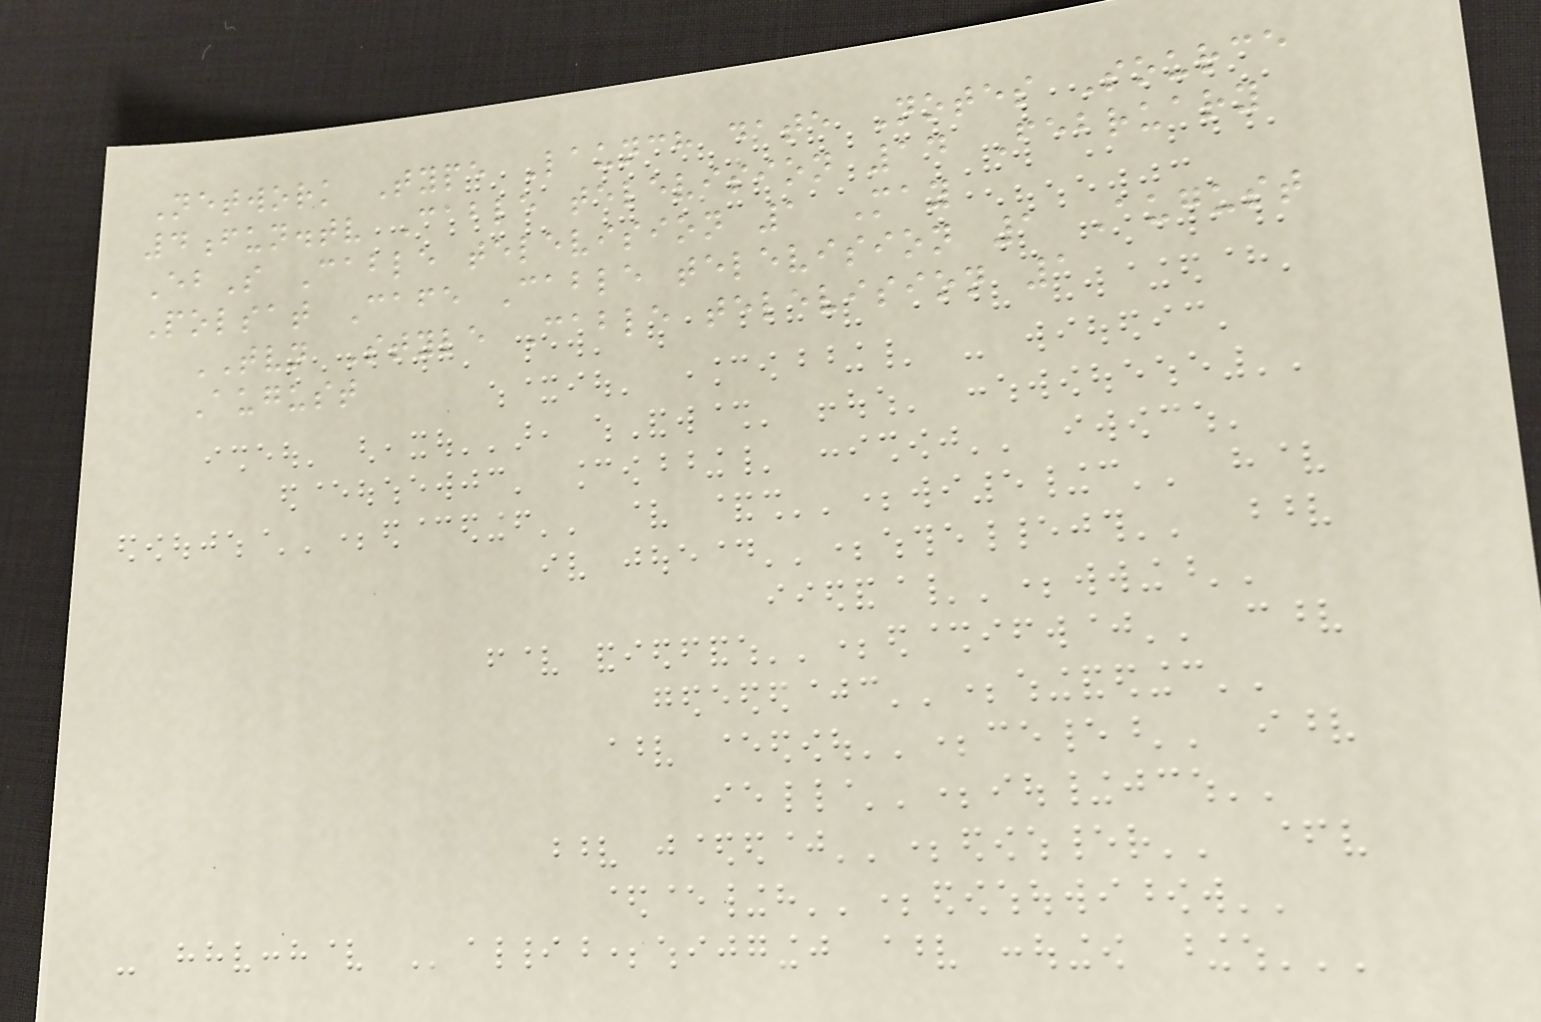Network Type Launch date Notes Source
4fun.tv Cable television 14 February
EbS Cable television 1 May
Polsat Cafe Cable television 1 August
TVN Style Cable television 1
August
